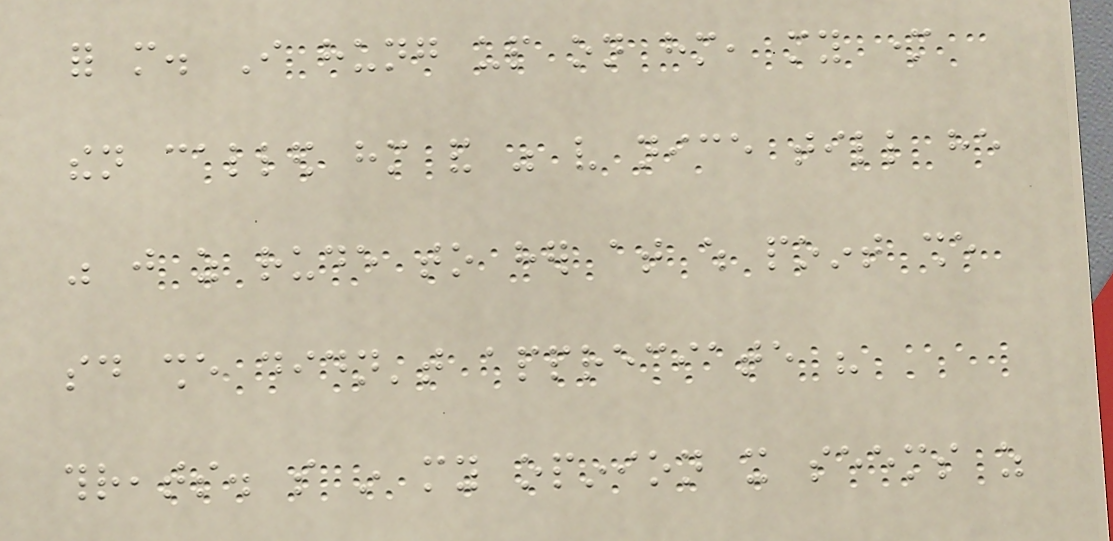for more. I hung up on him, my mother
then called him and was very nice till he
was just as rude to her at which point she
said she didn't appreciate his
threats. so in my opinion it seems as
